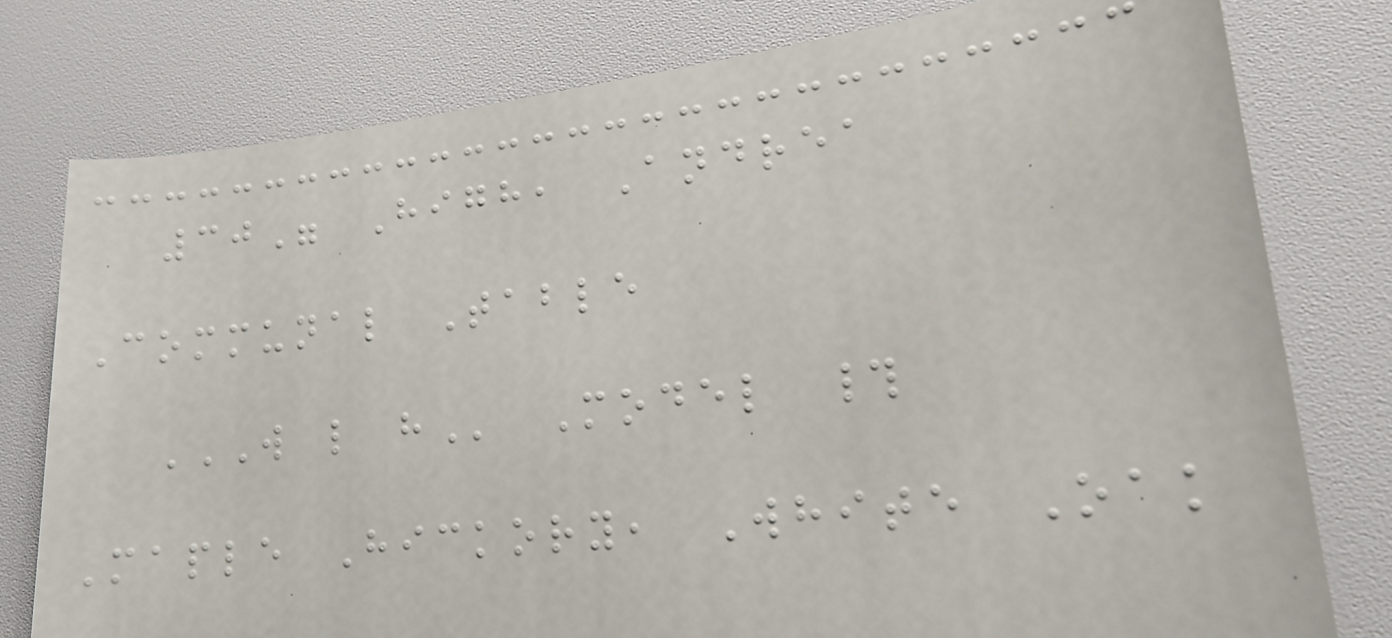30" High, Andrea
Communal Table
W L H Model #
Maple Hickory, White Oak
